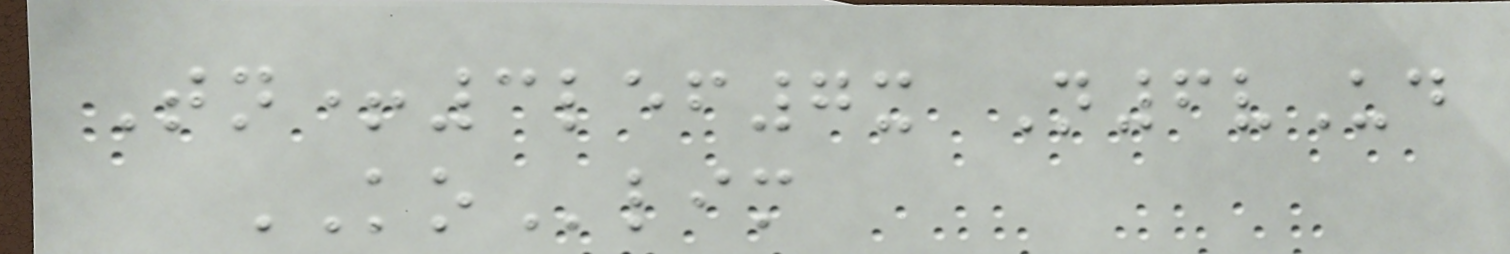Tn+3lef7x N6vUd
KOlim
